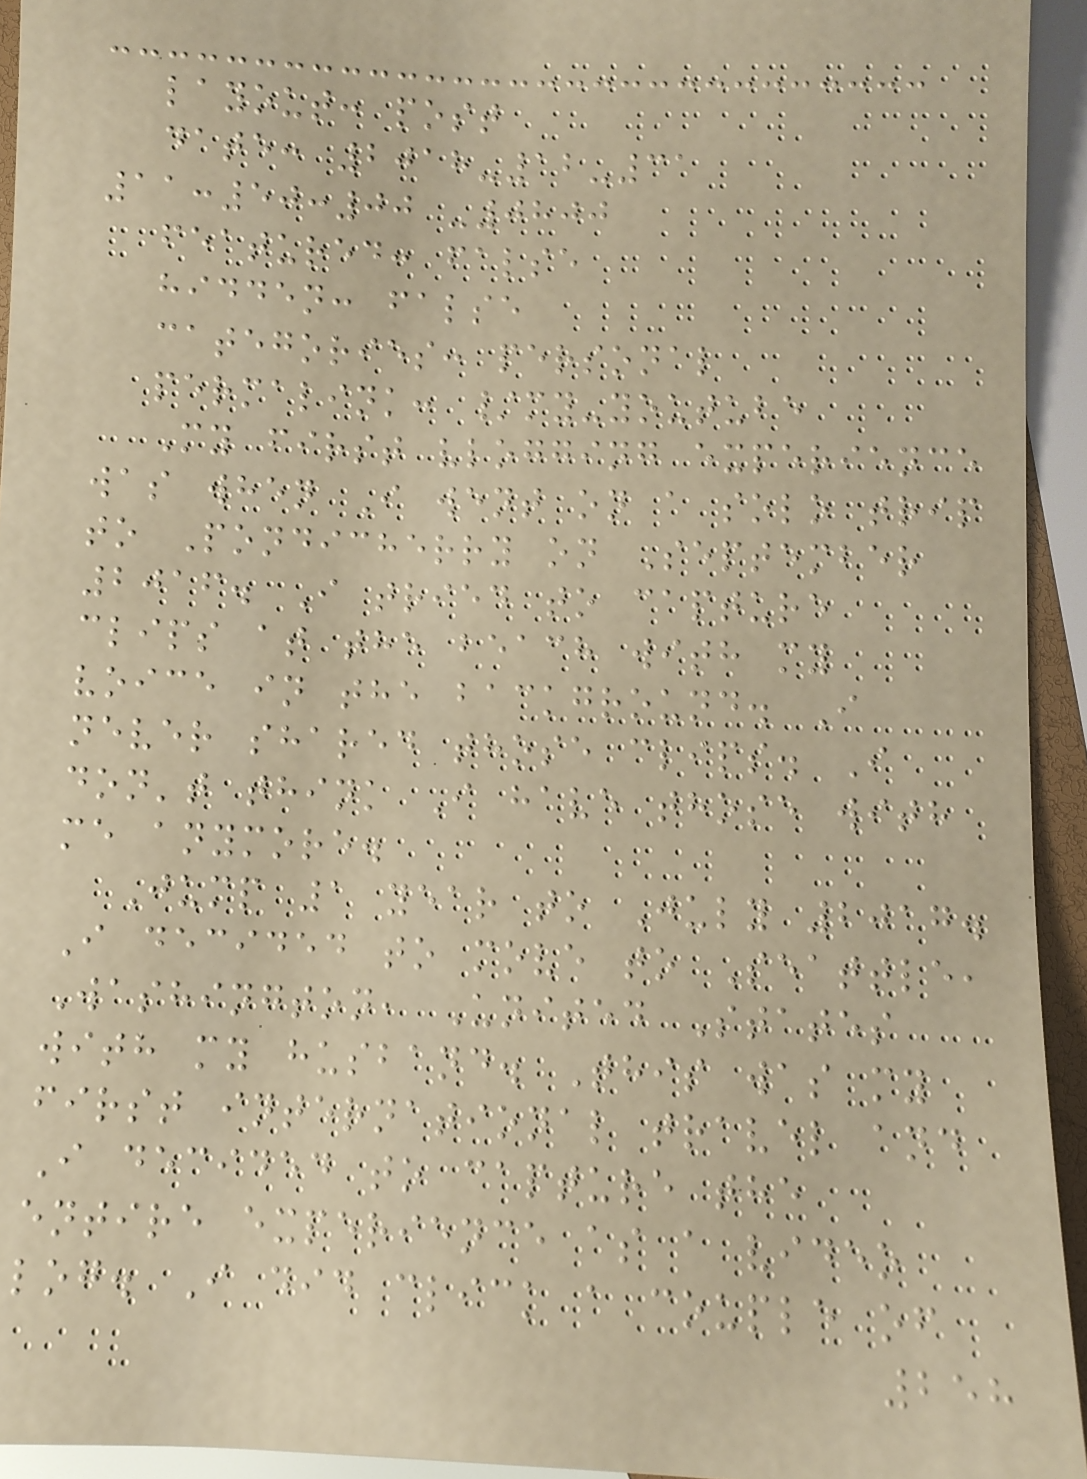layout: post
date: 2018-12-31
11:50:00 -0800
featured: false
hidden: false
categories: personal
permalink: /my-youtube
My first vlogging experience
was when I went on a solo trip
to Pondicherry on September
2016. I tried to capture
clips at the beach with my
voice in the background. I
never shared those clips. I
don't think I have those with
me anymore.
Jump 1 year to July 2017.
I decided to move to Seattle,
Washington, United States
with my husband. This was my
first international travel and
I decided to capture the
entire experience as a video
log. I did click a couple of
258
